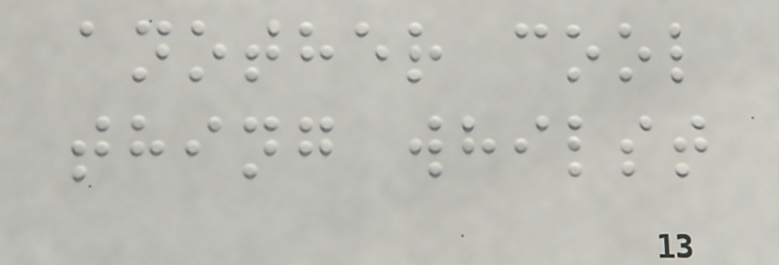another cool
thing whilst
